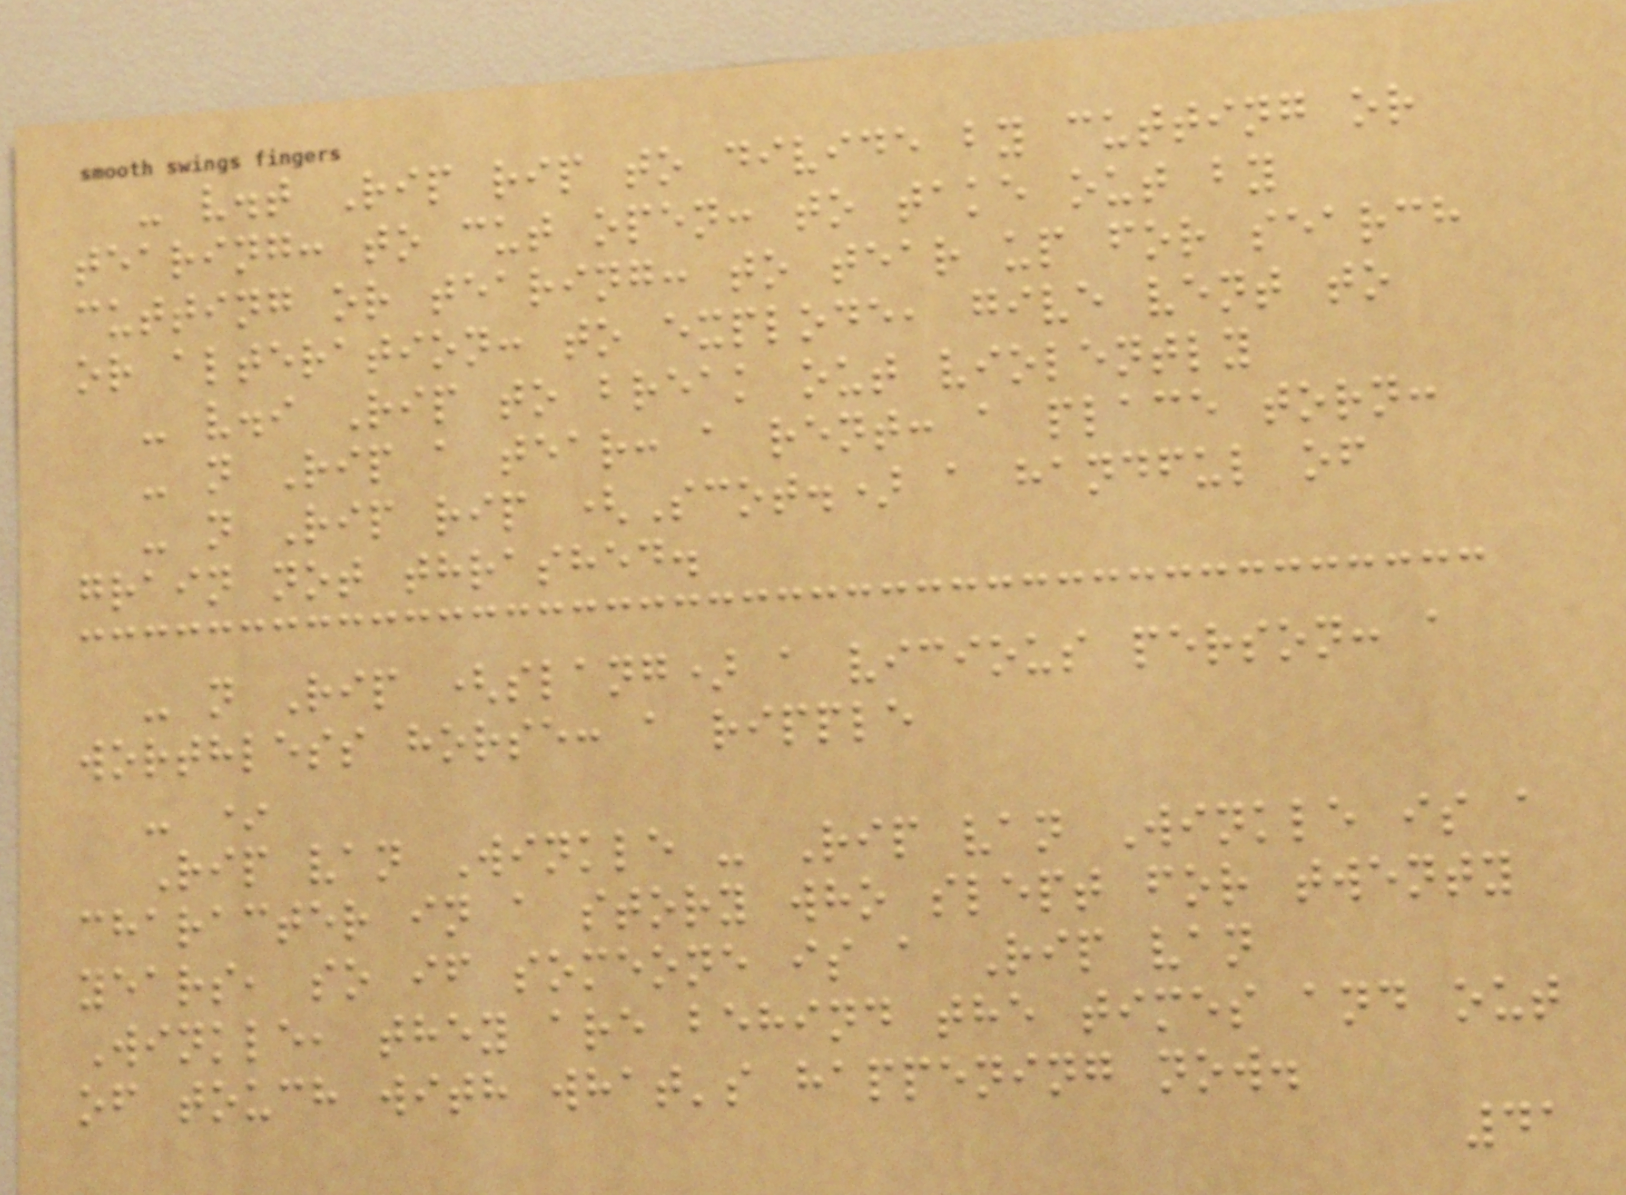- v.t Rip rip to divide by cutting or
tearing: to cut open: to take out by
cutting or tearing: to tear up for search
or alteration: to explode, give vent to
- v.i Rip to break out violently
- n Rip a tear: a rent: a place torn:
- n Rip rip (Scot.) a handful of
grain not thrashed.
- n Rip (slang) a vicious person: a
worthless horse: a ripple
- *
Rip van Winkle - Rip van Winkle is a
character in a story who slept for twenty
years, so if someone is a Rip van
Winkle, they are behind the times and out
of touch with what's happening now.
41
